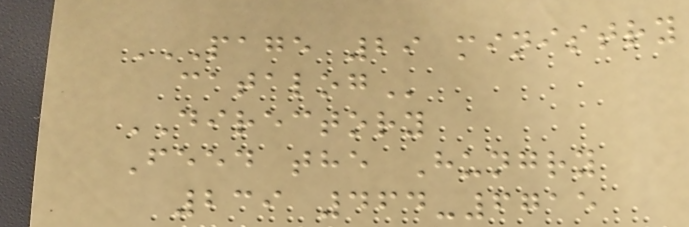PAGE 29 MINISTRY
CATALOG
DIRECTORY
Feed the Hungry
239 464-6715
